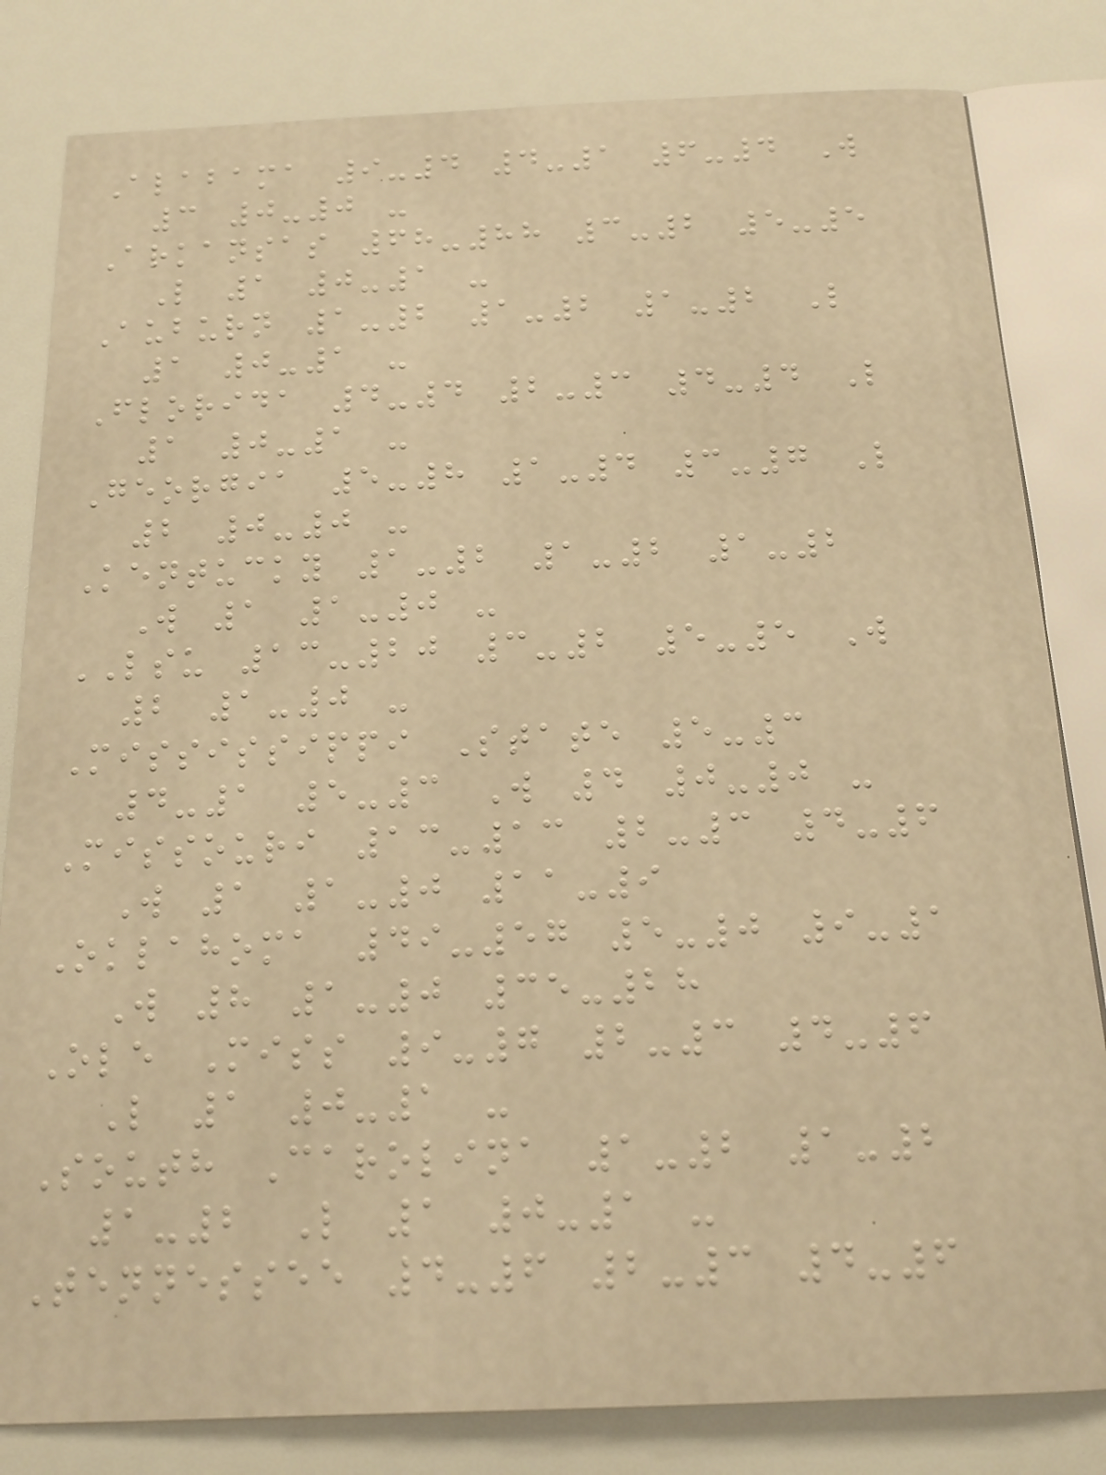Alabama 9-4 4-1 6-4 W
3 0-0 -
Arkansas 68-88 3-2 5-5
L 1 0-1 -
Auburn 1-2 1-2 1-2 L
1 0-1 -
Florida 4-4 2-3 4-4 L
1 0-1 -
Georgia 5-8 1-4 3-7 L
2 0-0 -
Kentucky 1-2 1-2 1-2
W 1 1-0 -
LSU 13-20 3-2 5-5 W
2 1-0 -
Mississippi State 5-3
4-1 5-3 W 4 0-0 -
Missouri 13-13 2-3 4-6
W 1 1-0 11-9
Oklahoma 49-57 5-0 9-1
W 8 1-0 35-28
Ole Miss 9-7 2-3 4-6
L 1 0-1 -
South Carolina 1-2 1-2
1-2 L 1 0-1 -
Tennessee 4-6 2-3 4-6
